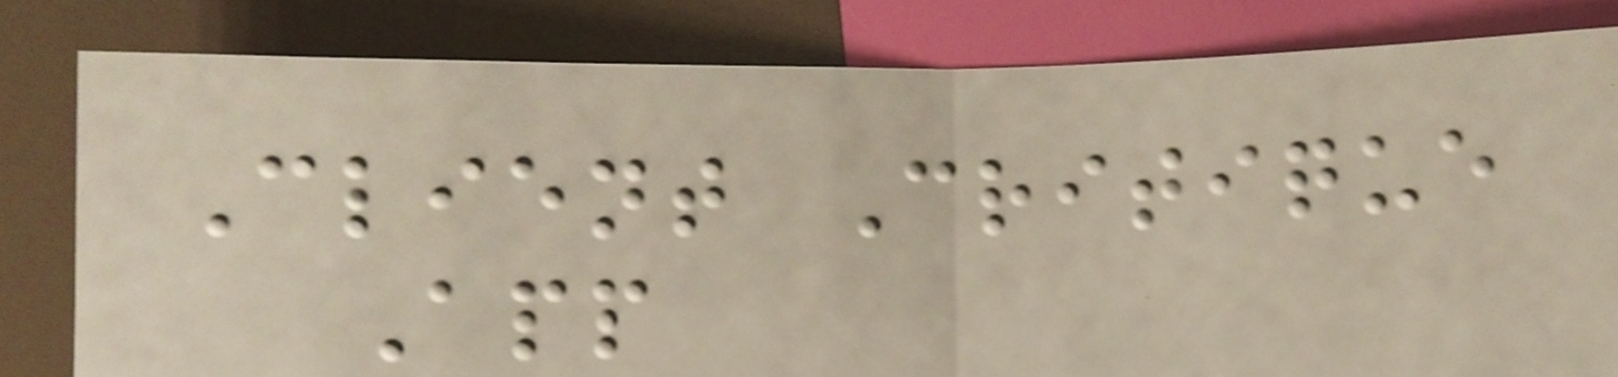Client Critique
App
